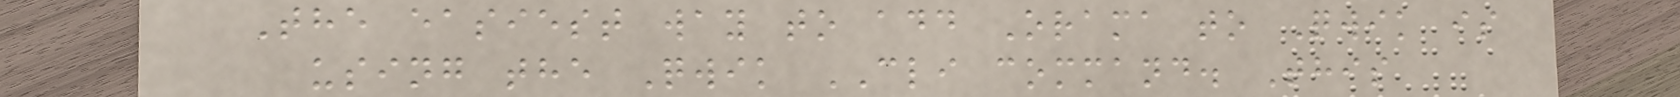The easiest way to add Orama to Qwik is
using the Qwik CLI command. This
